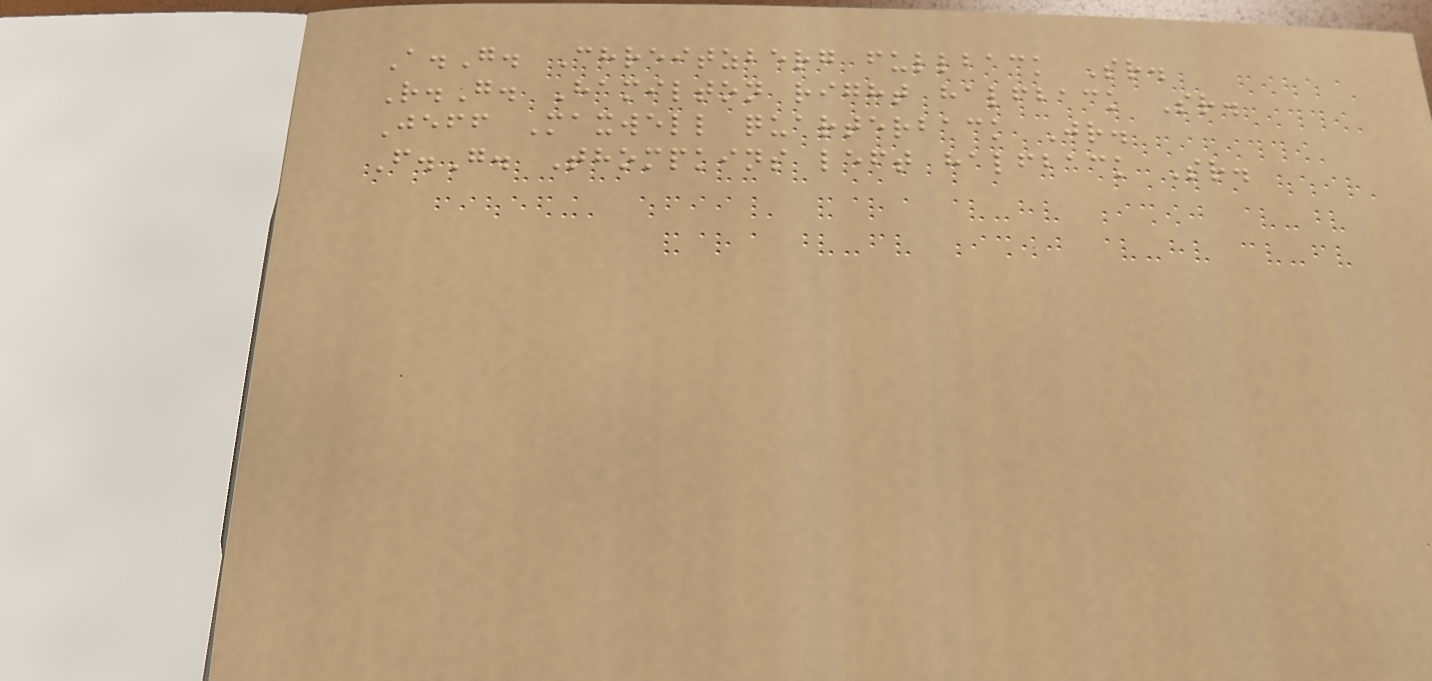A.G. Chreitzberg fullback Sr.
R.G. Hamilton right halfback Sr.
Jeff Maxwell quarterback Jr.
F.G. Thompkins left halfback Sr.
